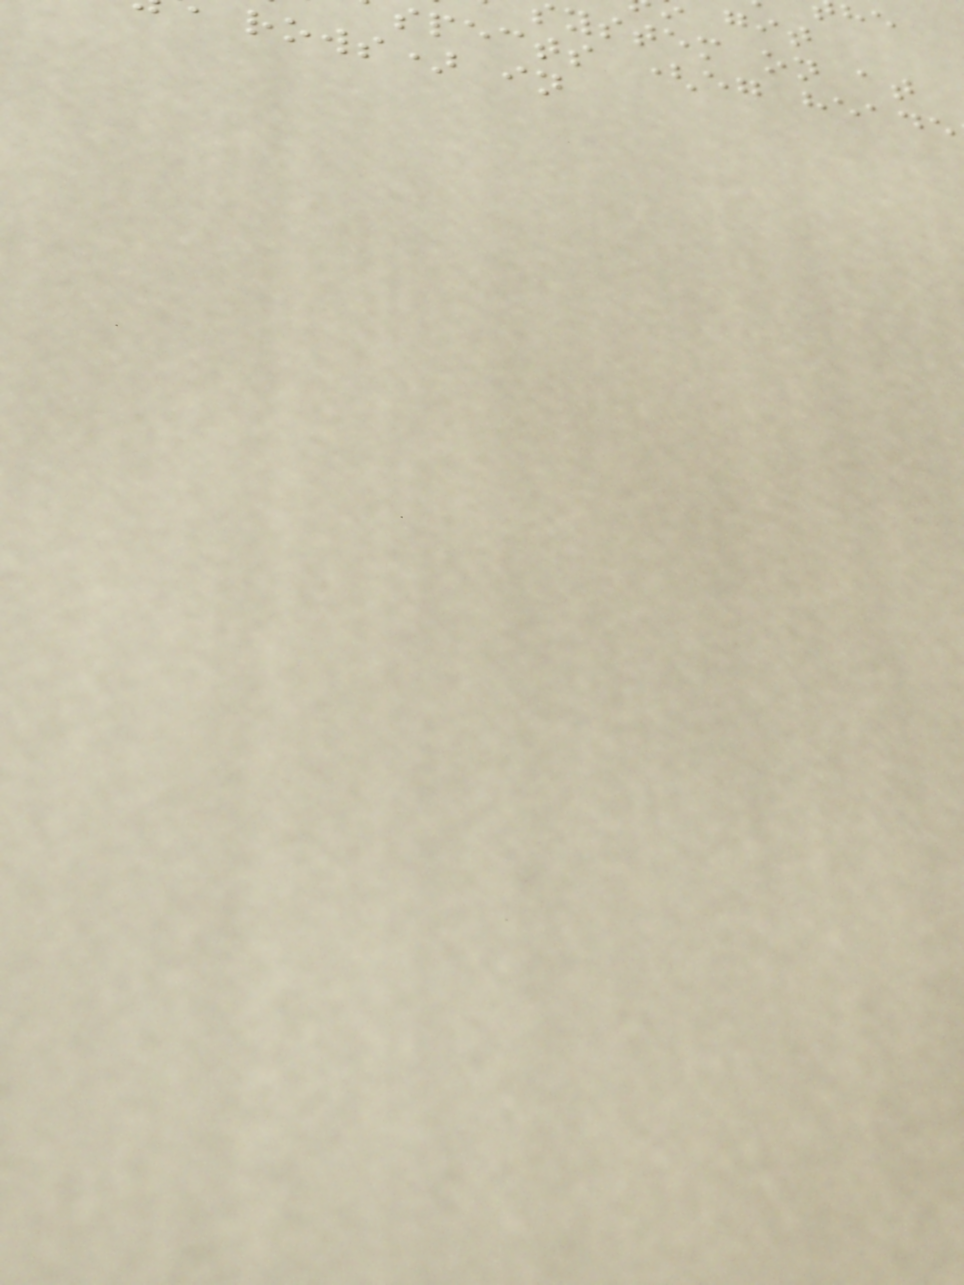ystem on at
spects (eg heade
rows) in
